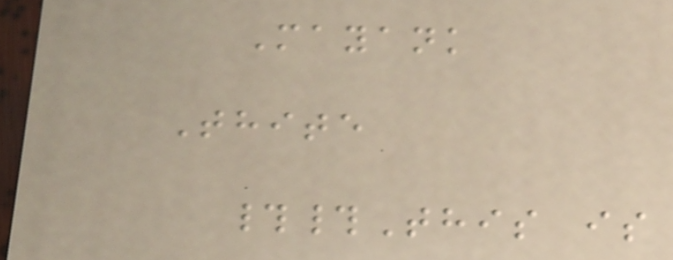Mayank
Thite
##This is
